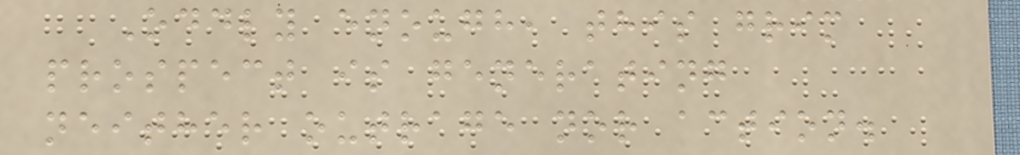Oddly enough, this grim
prospect is generating
neither outrage nor action.
